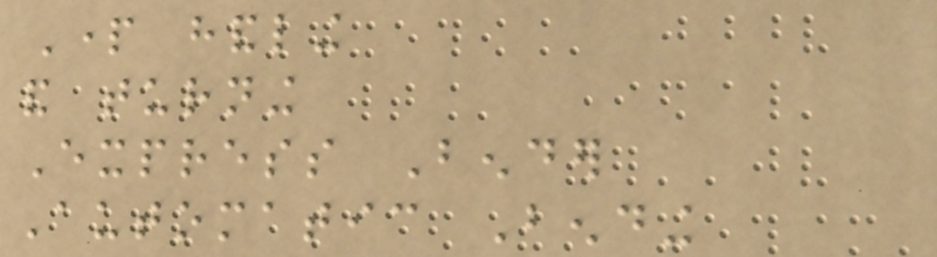Part handling
and turning
Express Bender
Automatic Bending
